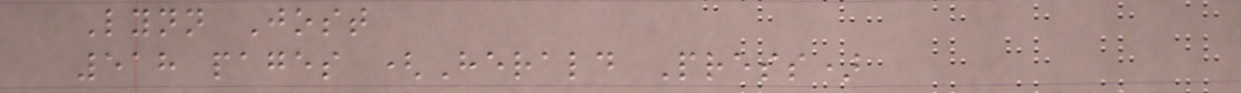Lynn Jost
518 pages (Herald Press)
